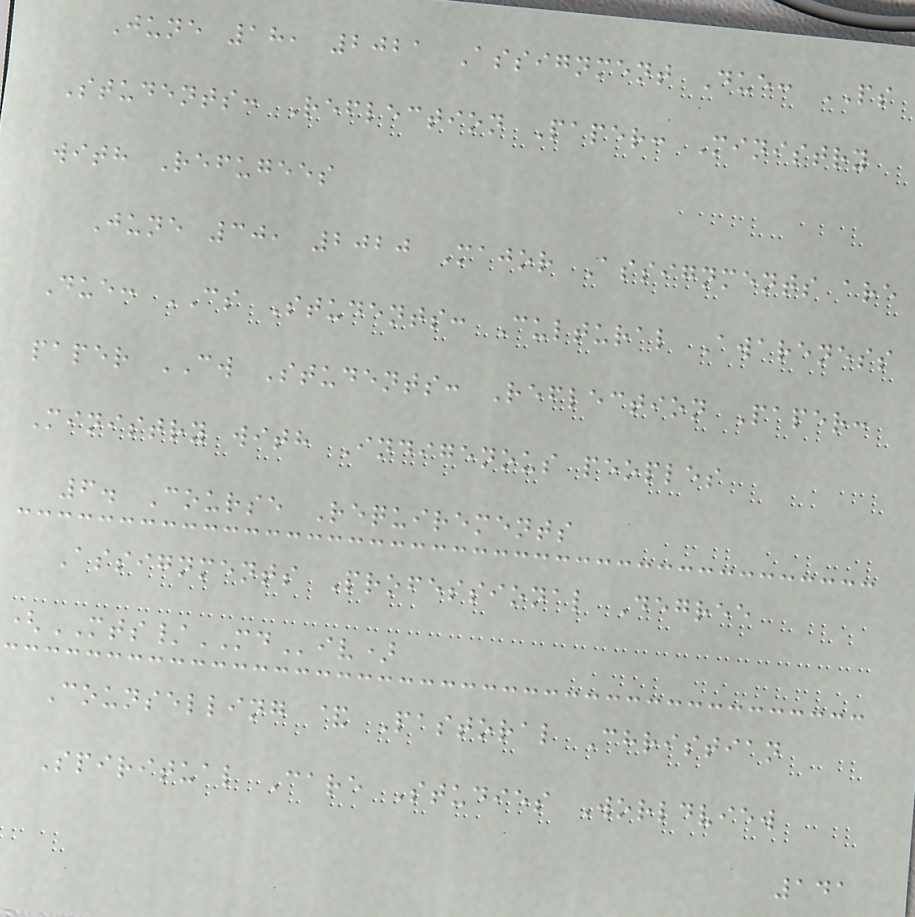June 18, 2021 Assignment Due: PS
Students: Reflection Paper: Ministry
with Refugees
June 30, 2020 Major Assignments are
Due: CS Students: Cultural Awareness
paper CW Students: Reflection Paper:
Ministry with Indigenous peoples
6. Course Requirements
Assignments Professional Degree
(MTS/MDiv)
Counselling & Pastoral Christian
Spiritual Care Studies Worldview
141
